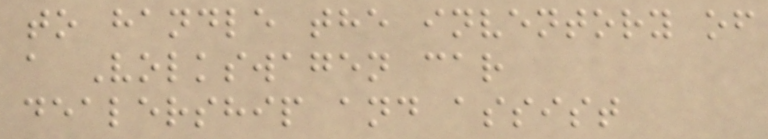to handle the inventory of
a Volkswagen car
dealership and assist
